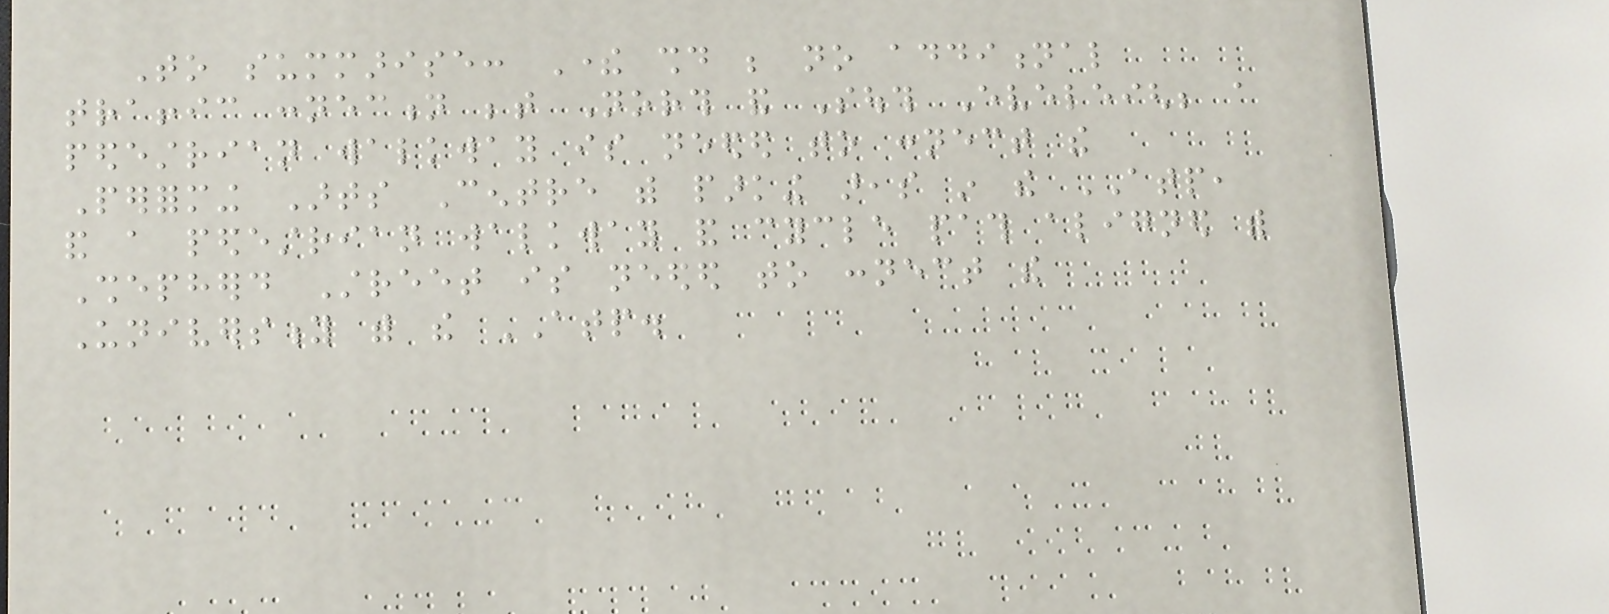To summarise: There should be no additional
traffic connection between North and South Eveleigh; a
pedestrian walkway is needed to connect the
Performing Arts Centre with parking areas in the ATP,
and a pedestrian walkway and cycle path aligned with
Shepherd Street is needed to connect the
University with the ATP.
